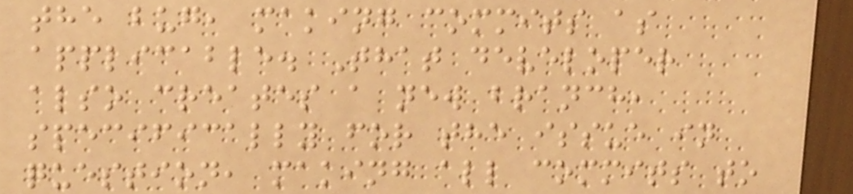the bug, making commits as
applicable. That developer
also creates a new branch,
specifically for the issue in
question, making all commits to
